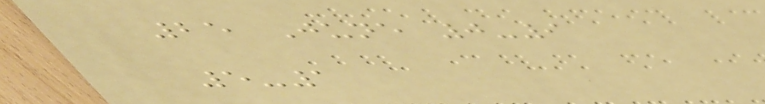25 June 0-9
5-1
